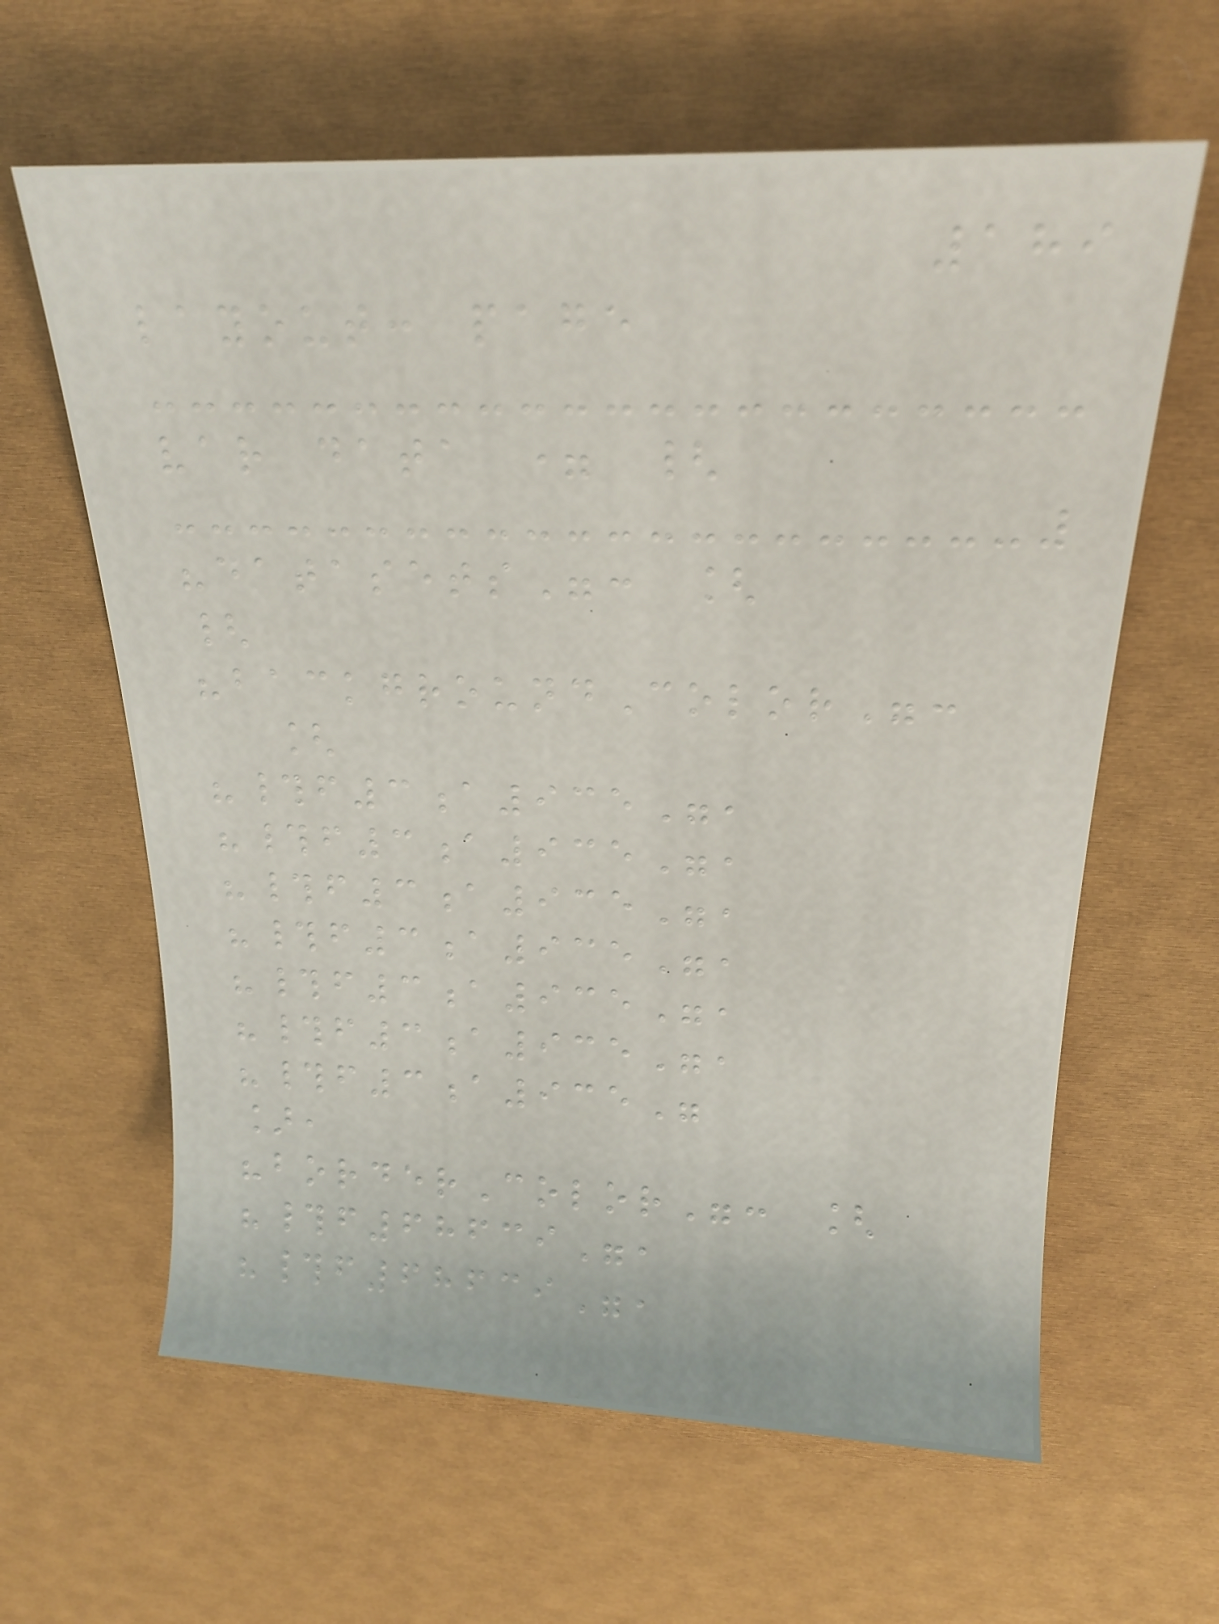189
layout: page
var data = {
"datasets": [
{
"backgroundColor":
[
"#f3a935",
"#f3a935",
"#f3a935",
"#f3a935",
"#f3a935",
"#f3a935",
"#f3a935"
],
"borderColor": [
"#f68639",
"#f68639",
